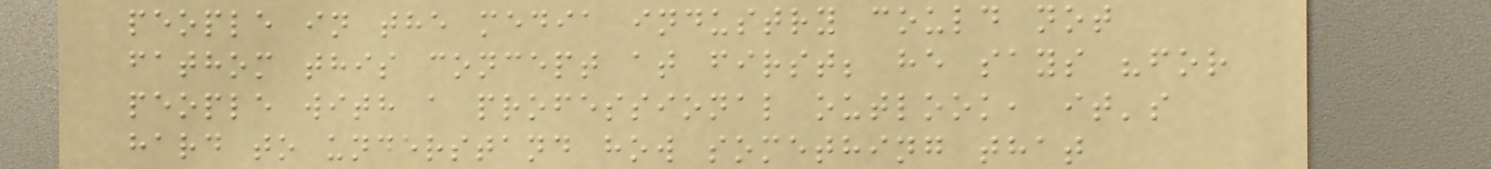people in the media industry could not
fathom this concept at first; he says "for
people with a professional outlook, it's
hard to understand how something that
